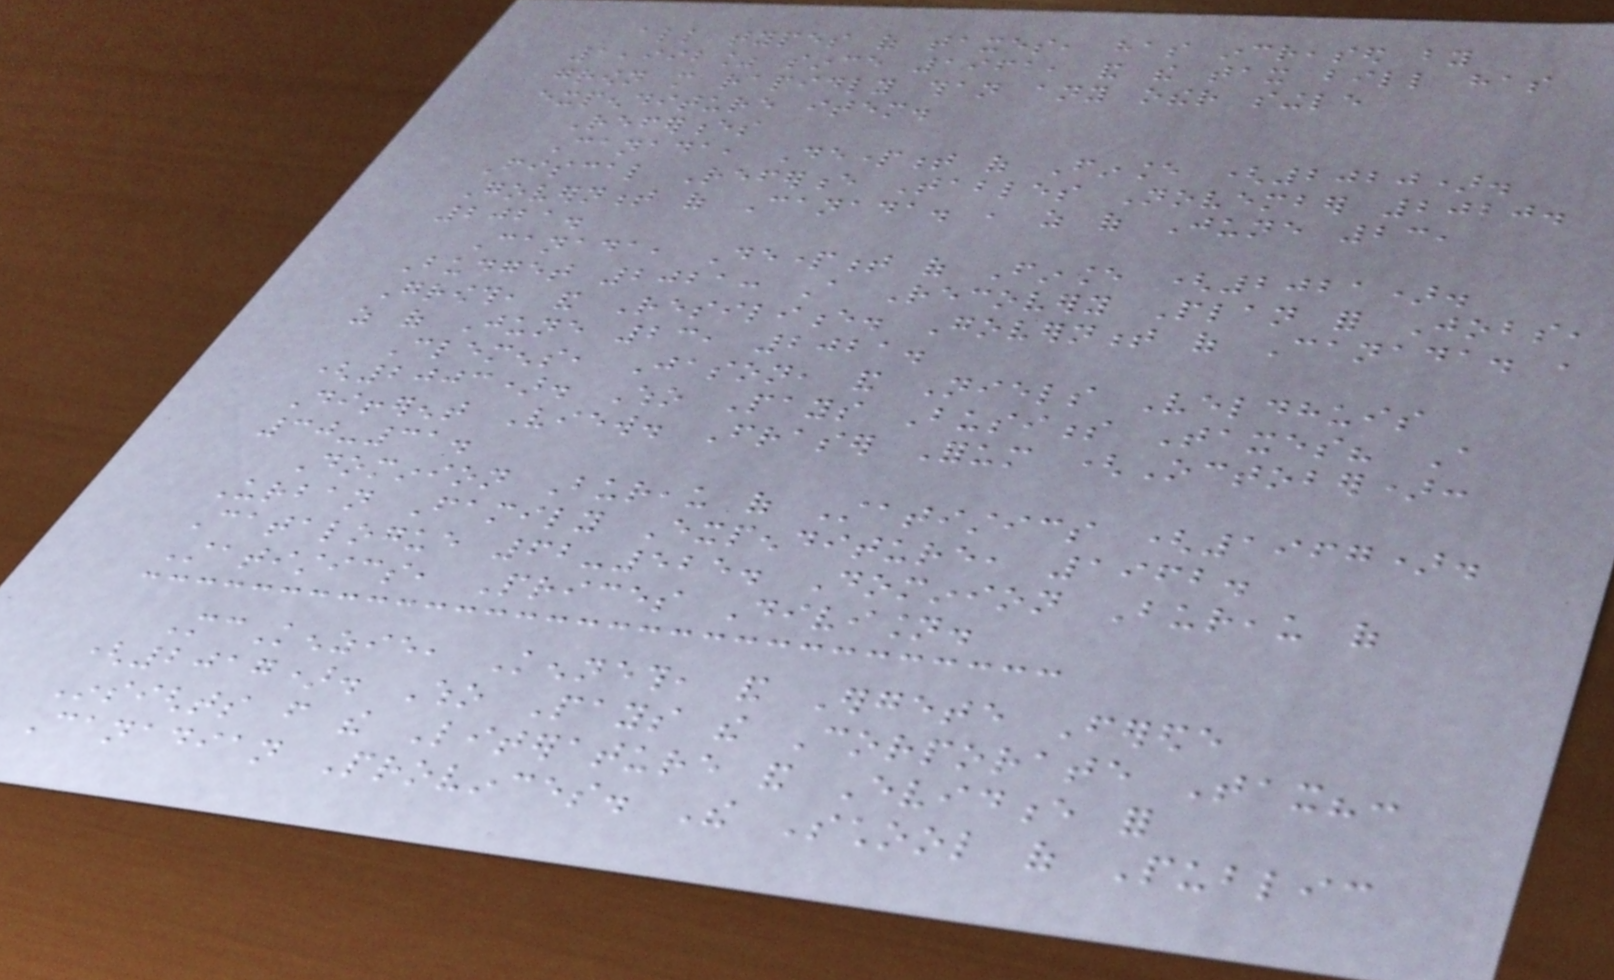all types of taxes, has increased by
1,992% since 1961, and the tax bill has
grown more rapidly than any other single
expenditure item.
References
Canada, Department of Finance (2020).
Fiscal Reference Tables November 2020.
Government of Canada. , as of June 23,
2021.
Canada, Department of Finance (2021).
Budget 2021: A Recovery Plan for Jobs,
Growth, and Resilience. Government of Canada. ,
as of June 23, 2021.
Clemens, Jason, and Niels Veldhuis
(2003). Who Pays Business Taxes? A
Different View. Fraser Forum (October):
30-31.
Dominion Bureau of Statistics (1967).
Urban Family Expenditure, 1962.
Catalogue 62-525. Dominion Bureau of
Statistics, Prices Division.
McKenzie, Kenneth, and Ergete Ferede
(2017). Who Pays the Corporate Tax?:
Insights from the Literature and Evidence for
Canadian Provinces. The School of Public
